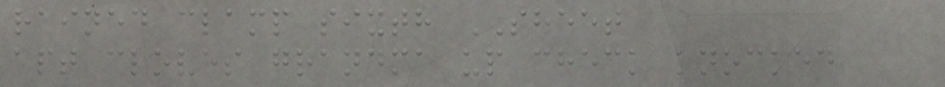rained clamp sixth SHEET
apt cloves grandma up check knocked
